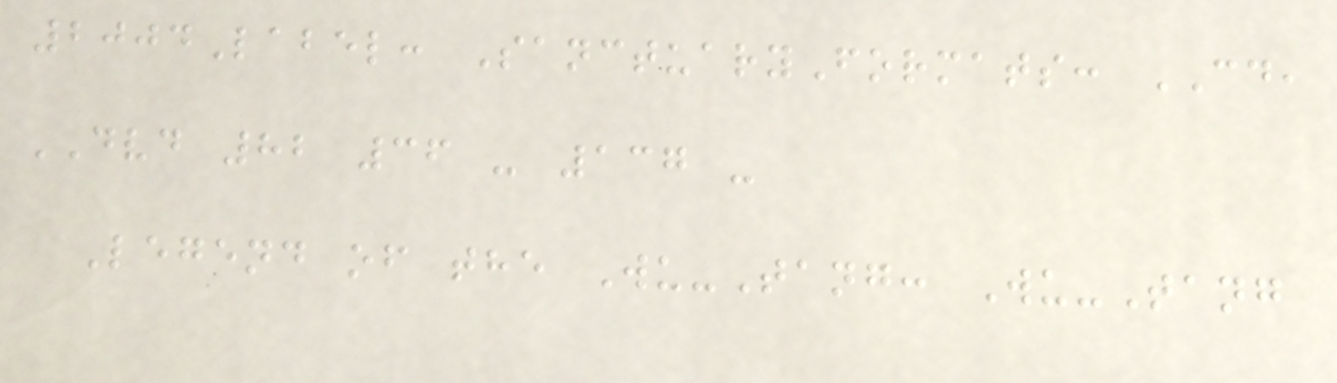2004Label: SanctuaryFormats: CD,
DVD 82 36 - 137 -
Legend of the Wu-Tang: Wu-Tang
